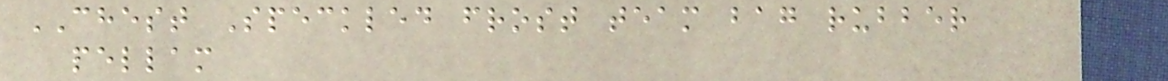CHEST Speckled frost team bag rubber
pellam
